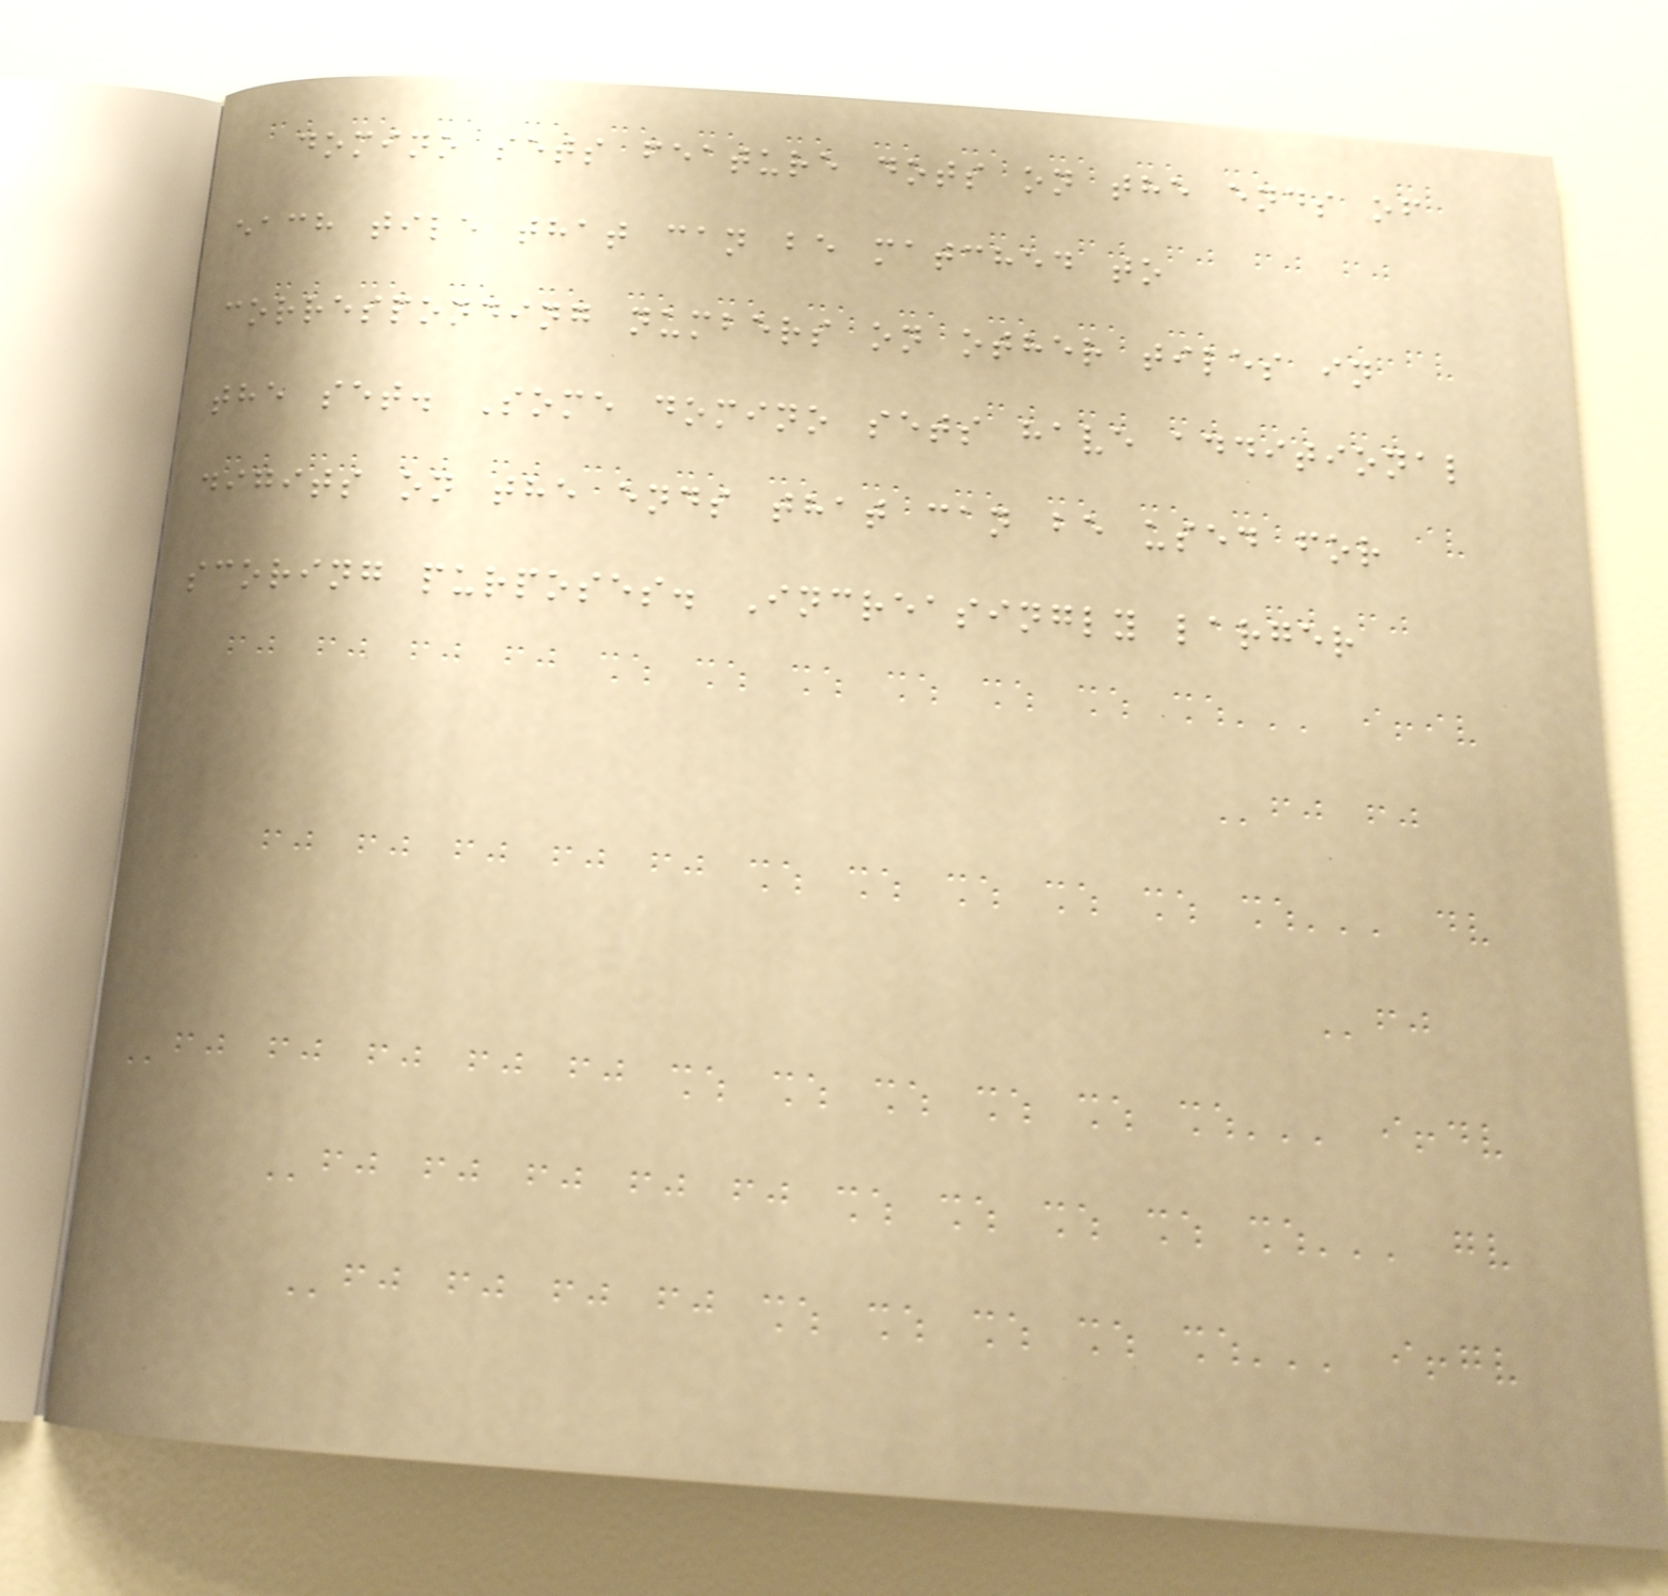domino sets feature dots on the ends of
each tile that can be matched to
corresponding numbers on other tiles in
the set. Some domino sets have additional
digits on the ends that can be used for
scoring purposes. Increasingly larger
